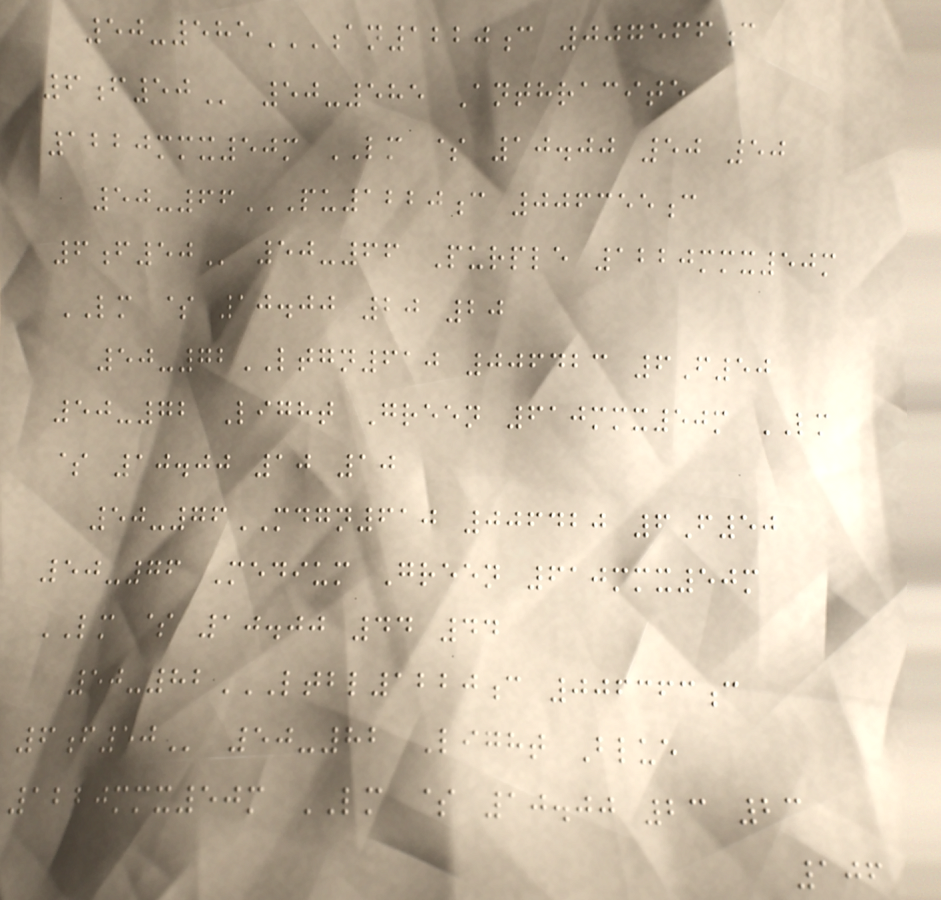50-585AN1220C 007566C
6F50 50-585 Anthracite
1220mmx50m LM $ 10.00 50 50
50-66PU1220C 006355C
6F50 50-66 Purple 1220mmx50m
LM $ 10.00 20 20
50-72LTGN610 006423 6F50
50-72 Light Green 610mmx50m LM
$ 10.00 10 10
50-76MDGN610 006420 6F50
50-76 Medium Green 610mmx50m
LM $ 10.00 44 44
50-82LTBL1220C 006363C
6F50 50-82 Light Blue
1220mmx50m LM $ 10.00 23 23
106
